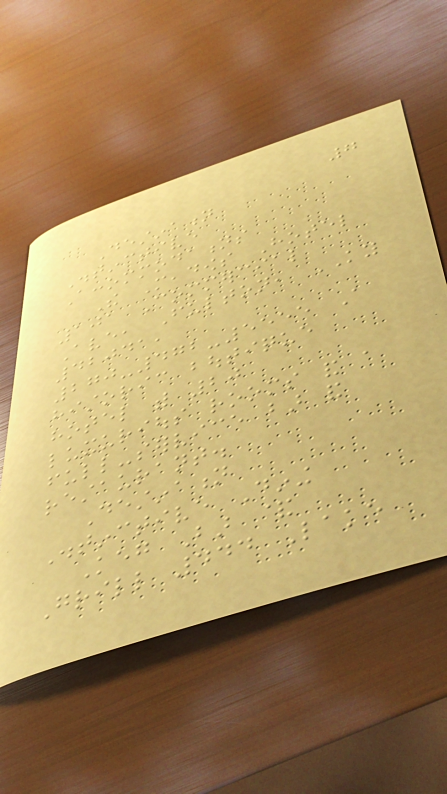7
Destination
Distinctive
Accommodations
The Meadows Hotel
101 Commercial
Ave, Fulton, KY
42041,
270-472-5555 A
historic boutique
hotel with 20
luxurious rooms and a
full-service bar and
restaurant.
Destination
Distinctive Dining
Keg Bar &
Grill 444 Lake
